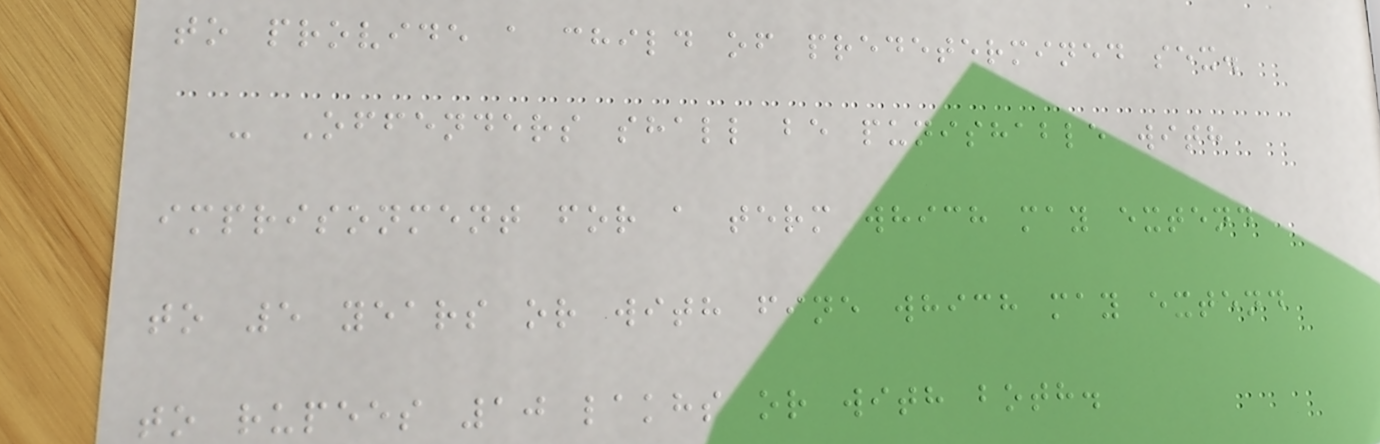to provide a child of predetermined sex.
- Offenders shall be punishable with
imprisonment for a term which may extend
to 5 years or with fine which may extend
to rupees 10 lakhs or with both.
